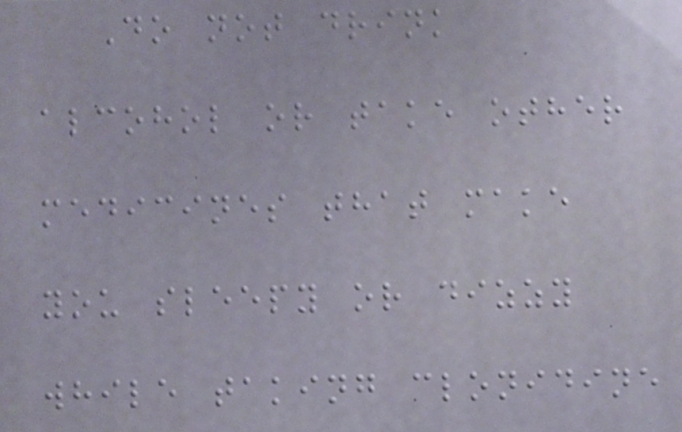Do not drink
alcohol or take other
medicines that make
you sleepy or dizzy
while taking clonidine
